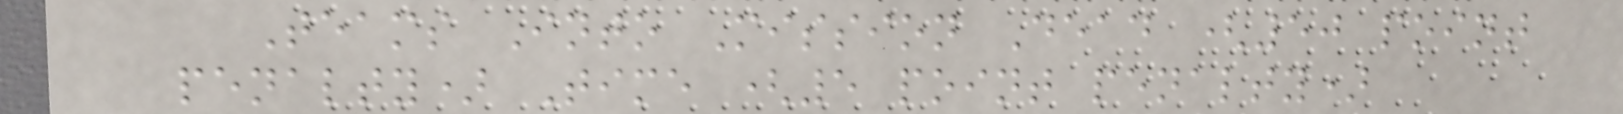Teams Into Mission Dead (50 point
penalty) Time (5 point penalty)
